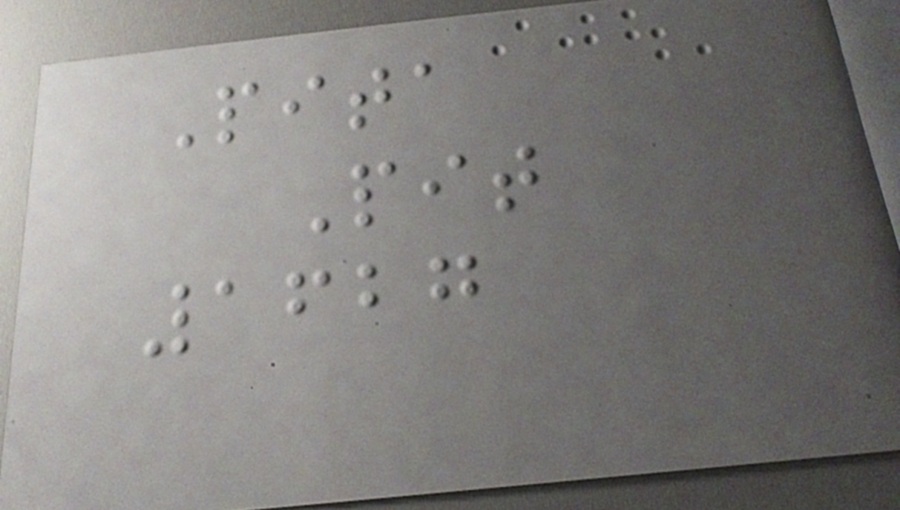Pita
Pit
1627
